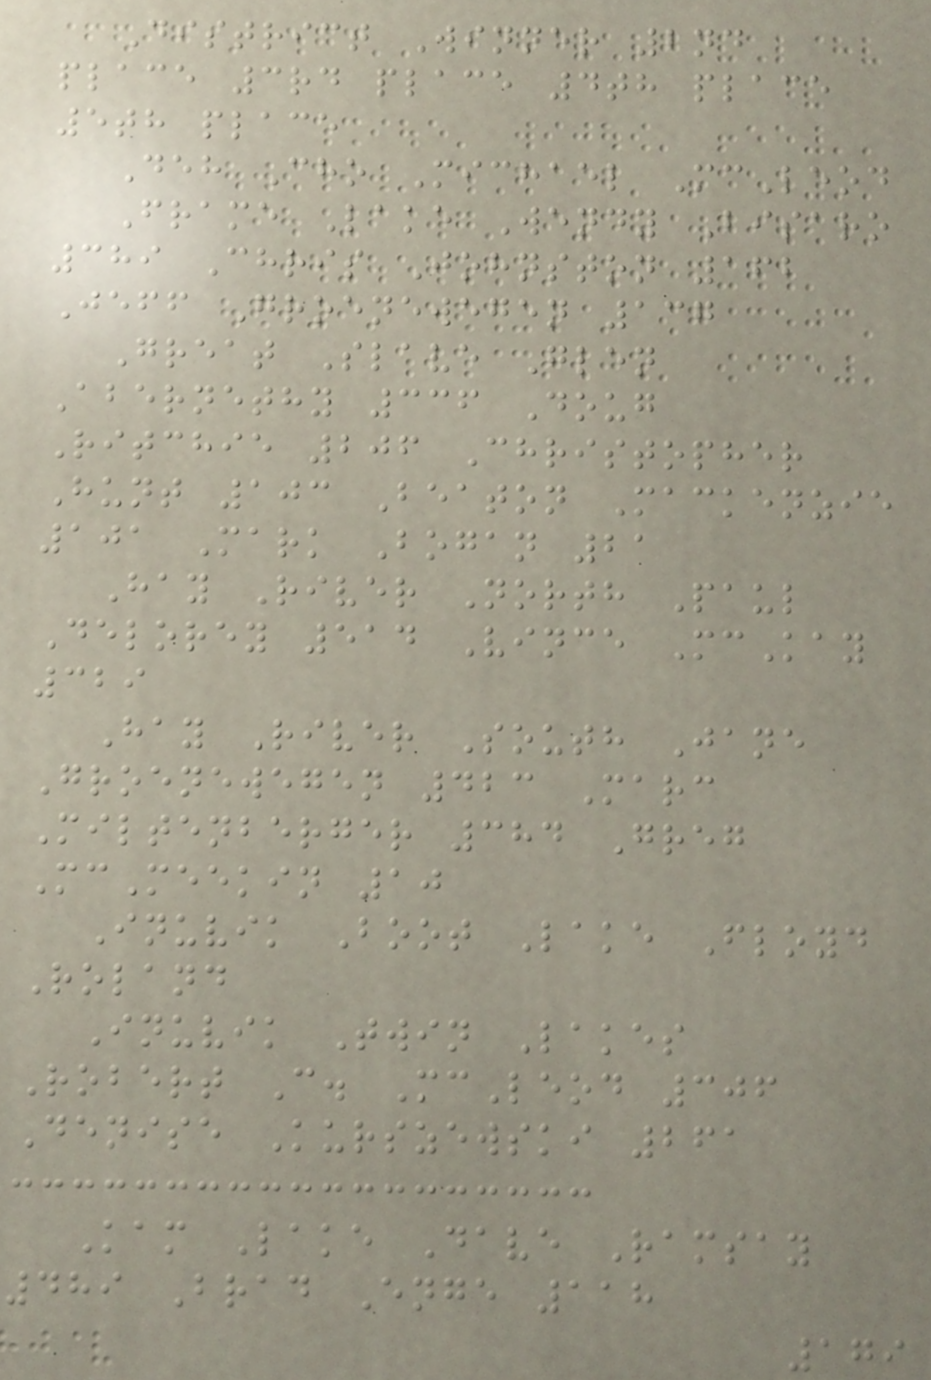District Winner 2nd
place 3rd place 4th place
5th place
Deh Cho Michael McLeod
Frame Lake Wendy Bisaro
389 Chris Johnston 162
Jeff Groenewegen 137
Great Slave Glen
Abernethy 336 Doug
Ritchie 206 Christopher
Hunt 103 Beaton Mackenzie
101 Mark Bogan 21
Hay River North Paul
Delorey 514 Vince McKay
329
Hay River South Jane
Groenewegen 423 Marc
Miltenberger 384 Greg
McMeekin 10
Inuvik Boot Lake Floyd
Roland
Inuvik Twin Lakes
Robert C. McLeod 306
Denise Kurszewski 261
Kam Lake Dave Ramsay
489 Brad Enge 118
179
